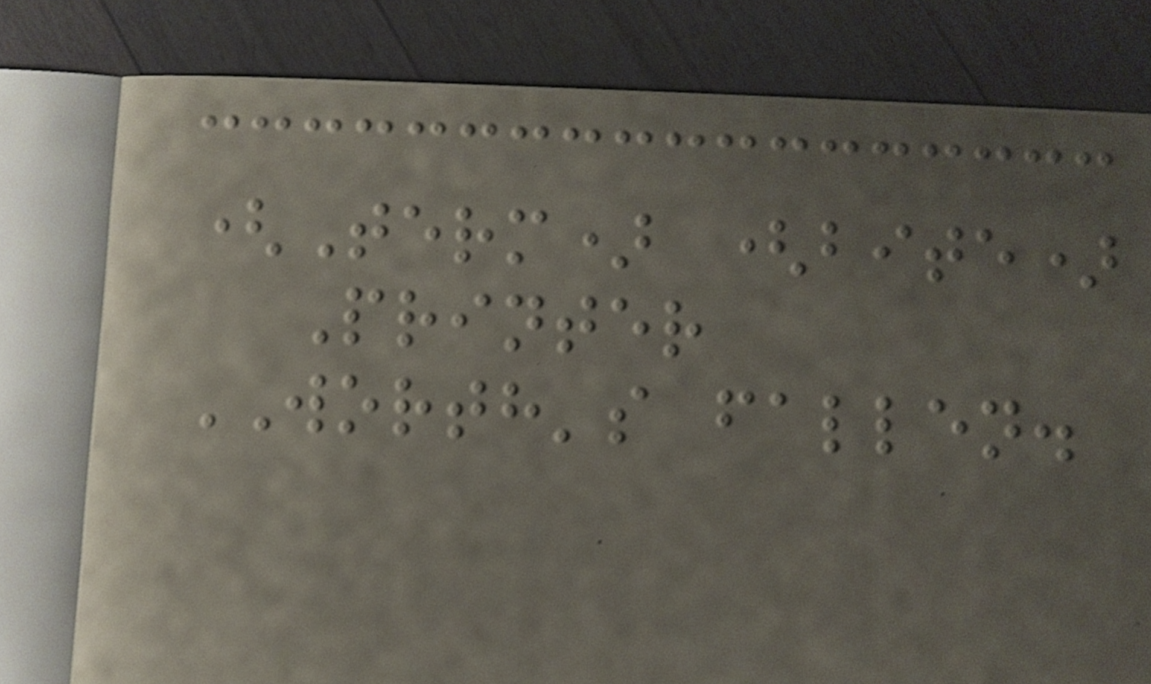(Term) (bite)
Printer
WORTH's fallen.
